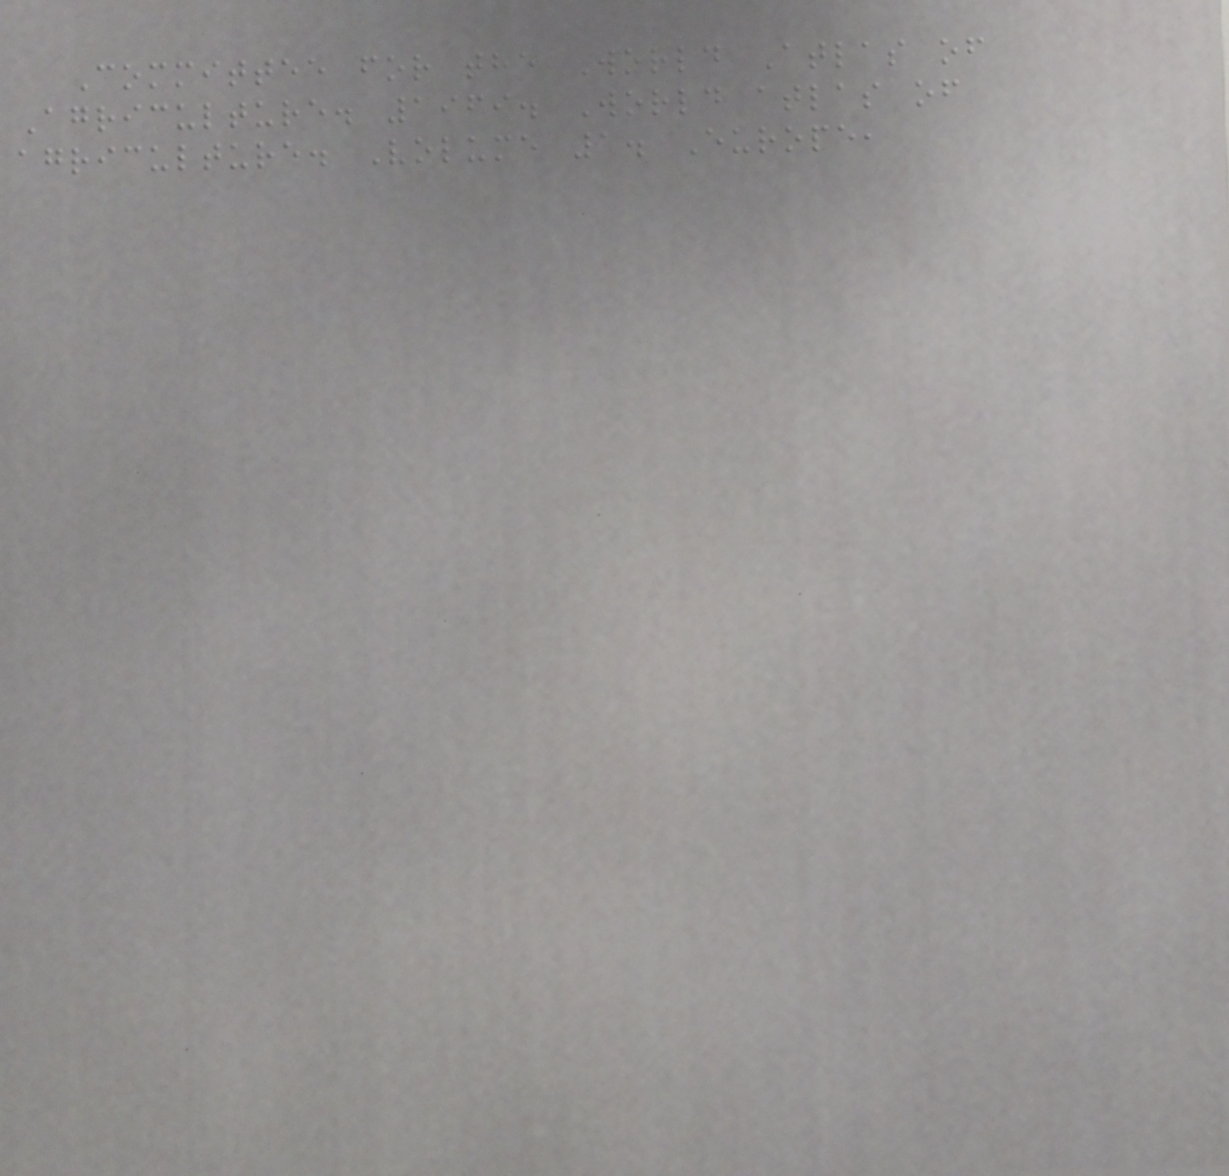Committee for the World Atlas of
Agriculture. 1969. World atlas of
agriculture. Volume 1. Europe,
